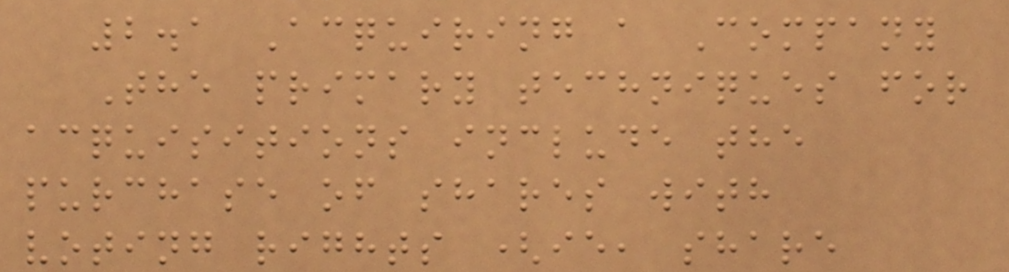2.1 Acquiring a Company
The primary techniques for
acquisitions include the
purchase of shares with
voting rights (ie, share
